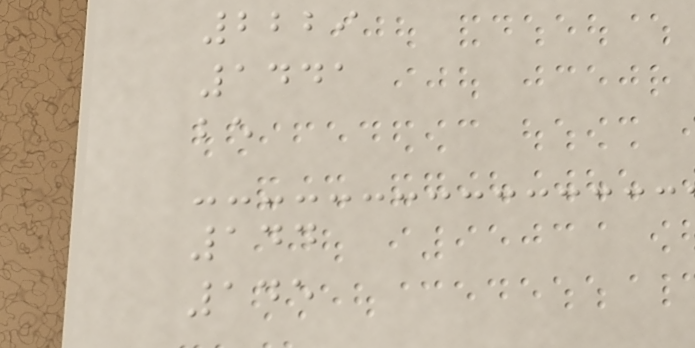2229
1441
be
144
145
